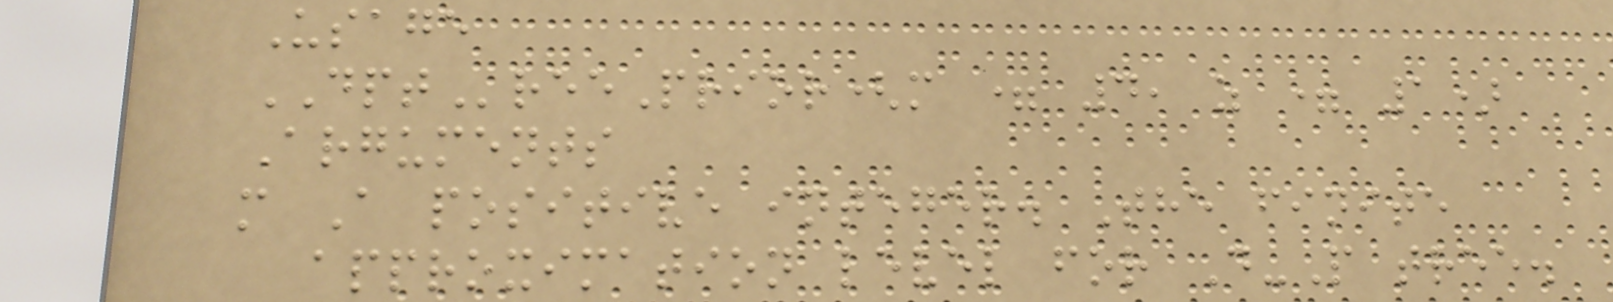Usage
DPTreePrior(m = 4, z = 1)
Arguments
m A positive integer. The finite
approximation level for D-P tree.
